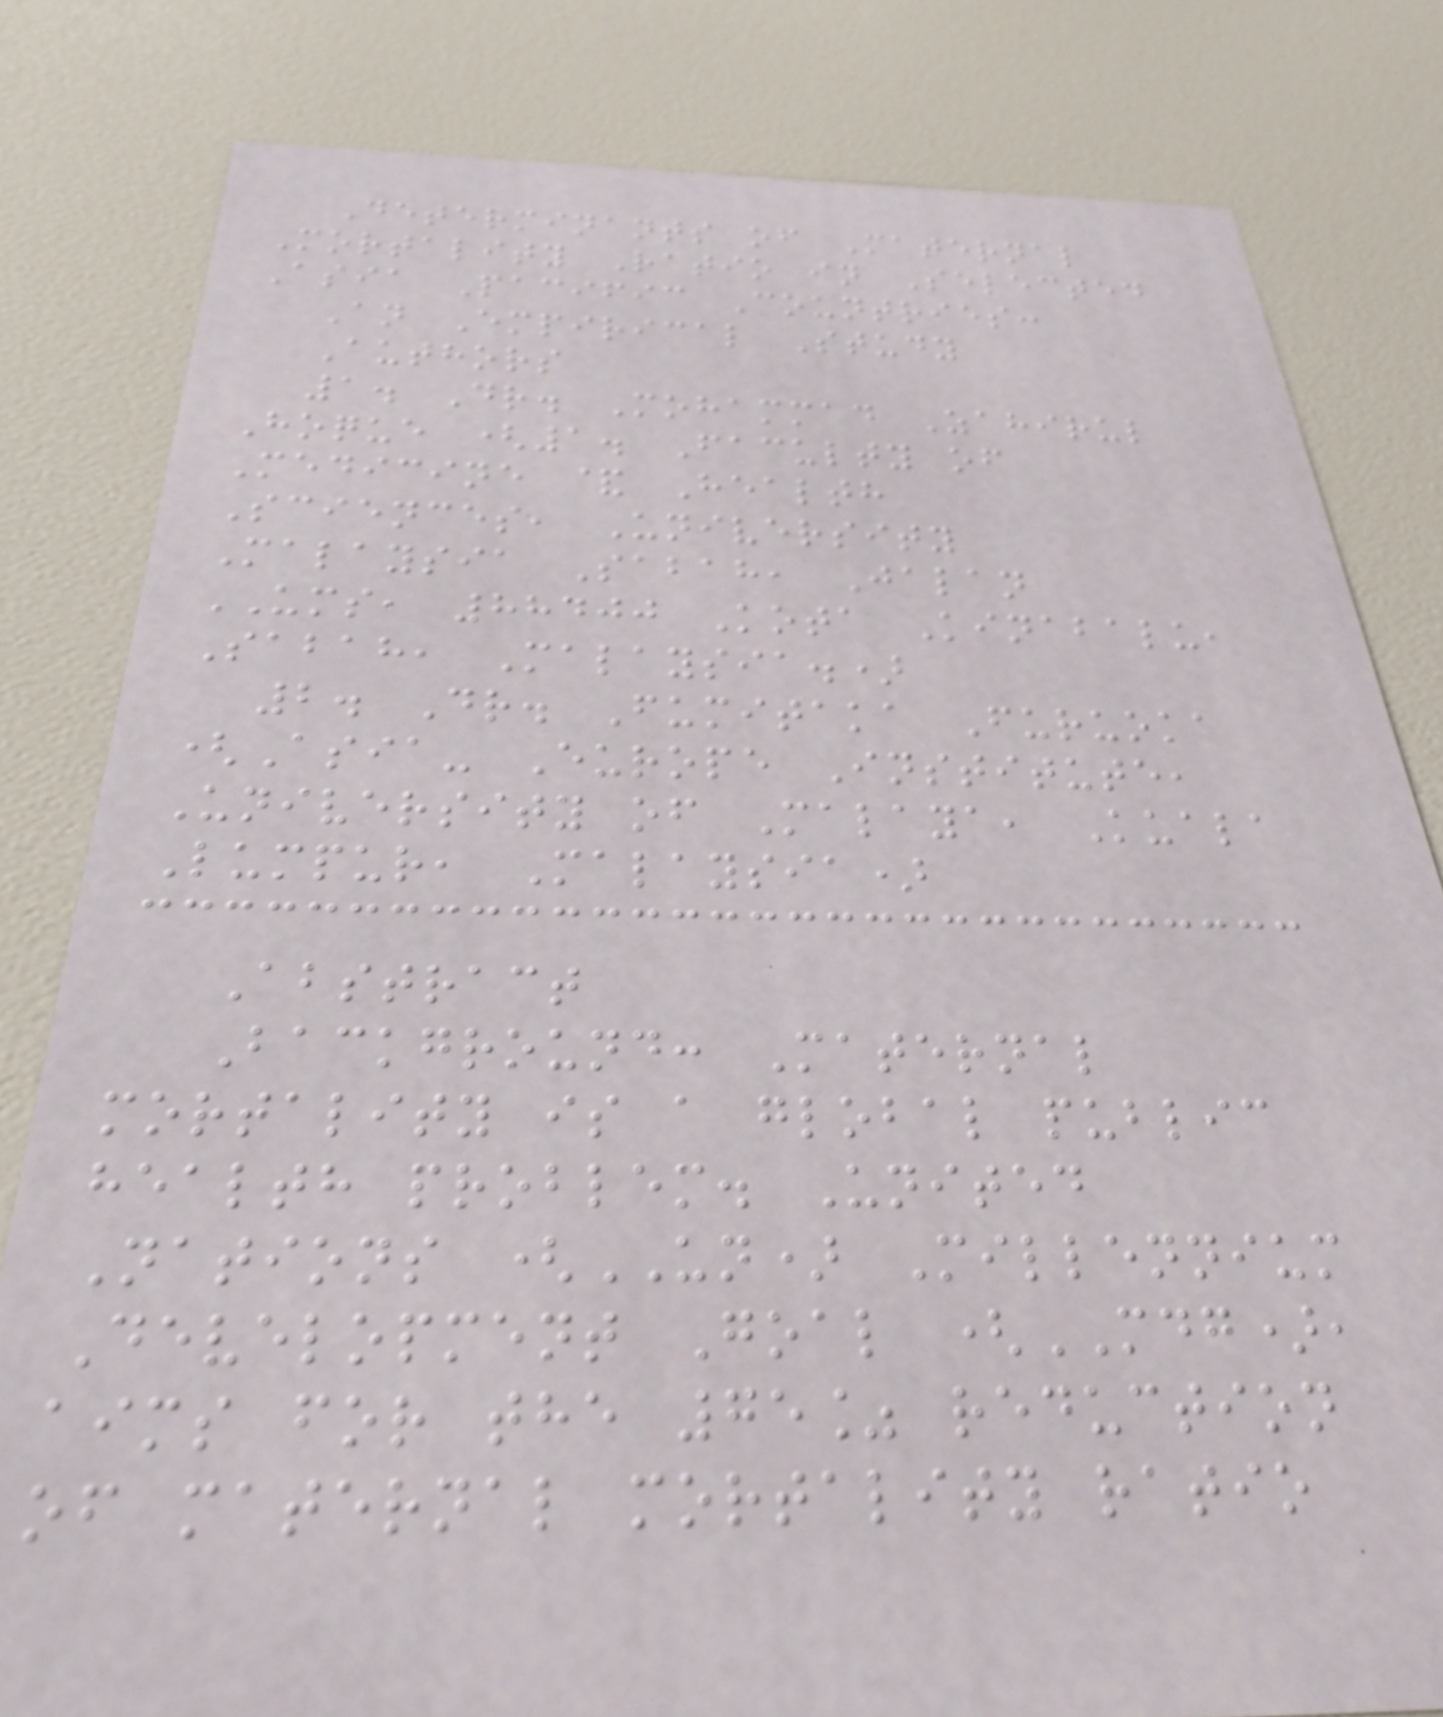Determinants of Maternal
Mortality Ratio in Selected
Asia Pacific Countries:
An Empirical Study
Authors
1. Dr. Mohammad Zahirul
Hoque (1. Faculty of
Medicine & Health
Sciences, University
Malaysia Sabah, Jalan
UMS, 88400 Kota Kinabalu,
Sabah, Malaysia.)
2. Dr. Fumitaka Furuoka
(Asia- Europe Institute,
University of Malaya, Kuala
Lumpur, Malaysia)
Abstract
Background: Maternal
mortality is a global public
health problem. United
Nations (UN) Millennium
Development Goal (MDG),
aims for the 75% reduction
of maternal mortality ratio
